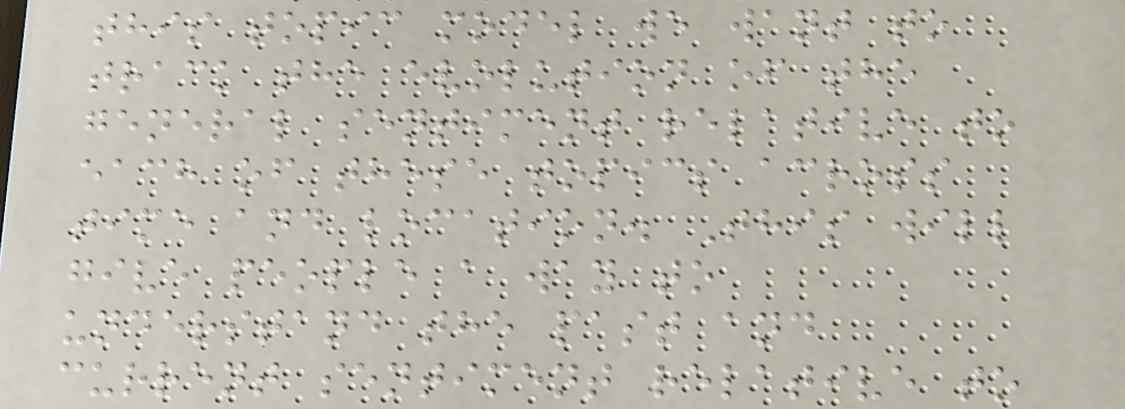this topic model we want to
track the evolution of the
general sentiment relative to
each of these topics across
time and location. This will
give people a way to
understand the past and
current sentiment relative to
